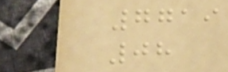7719
08
